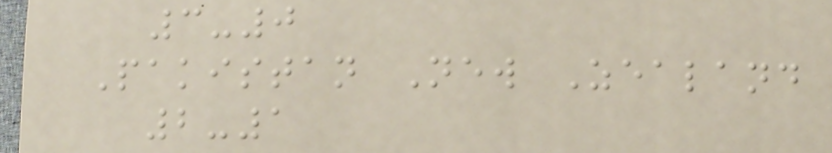3-0
Pakistan New Zealand
2-1
